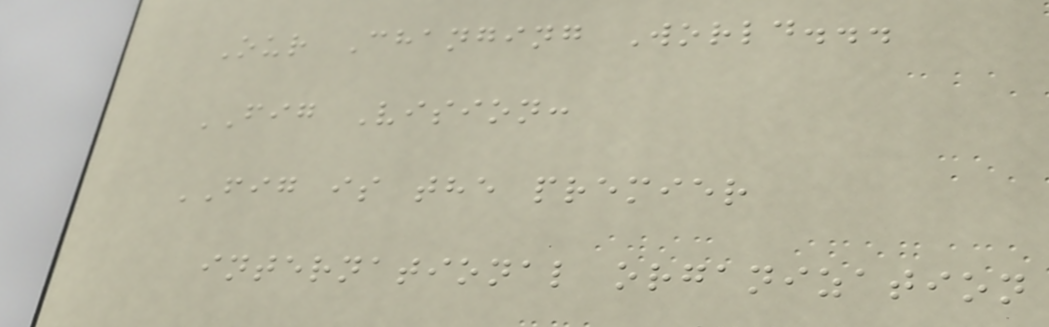Our Changing World...
FIG Vision:
FIG is the premier
international organization
